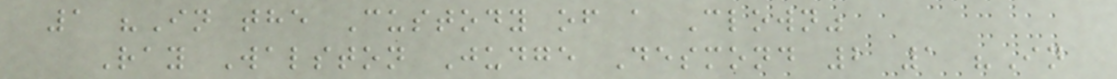1 "In the Custody of a Clown"
Ray Walston Judge Desmond 2 1 "In
